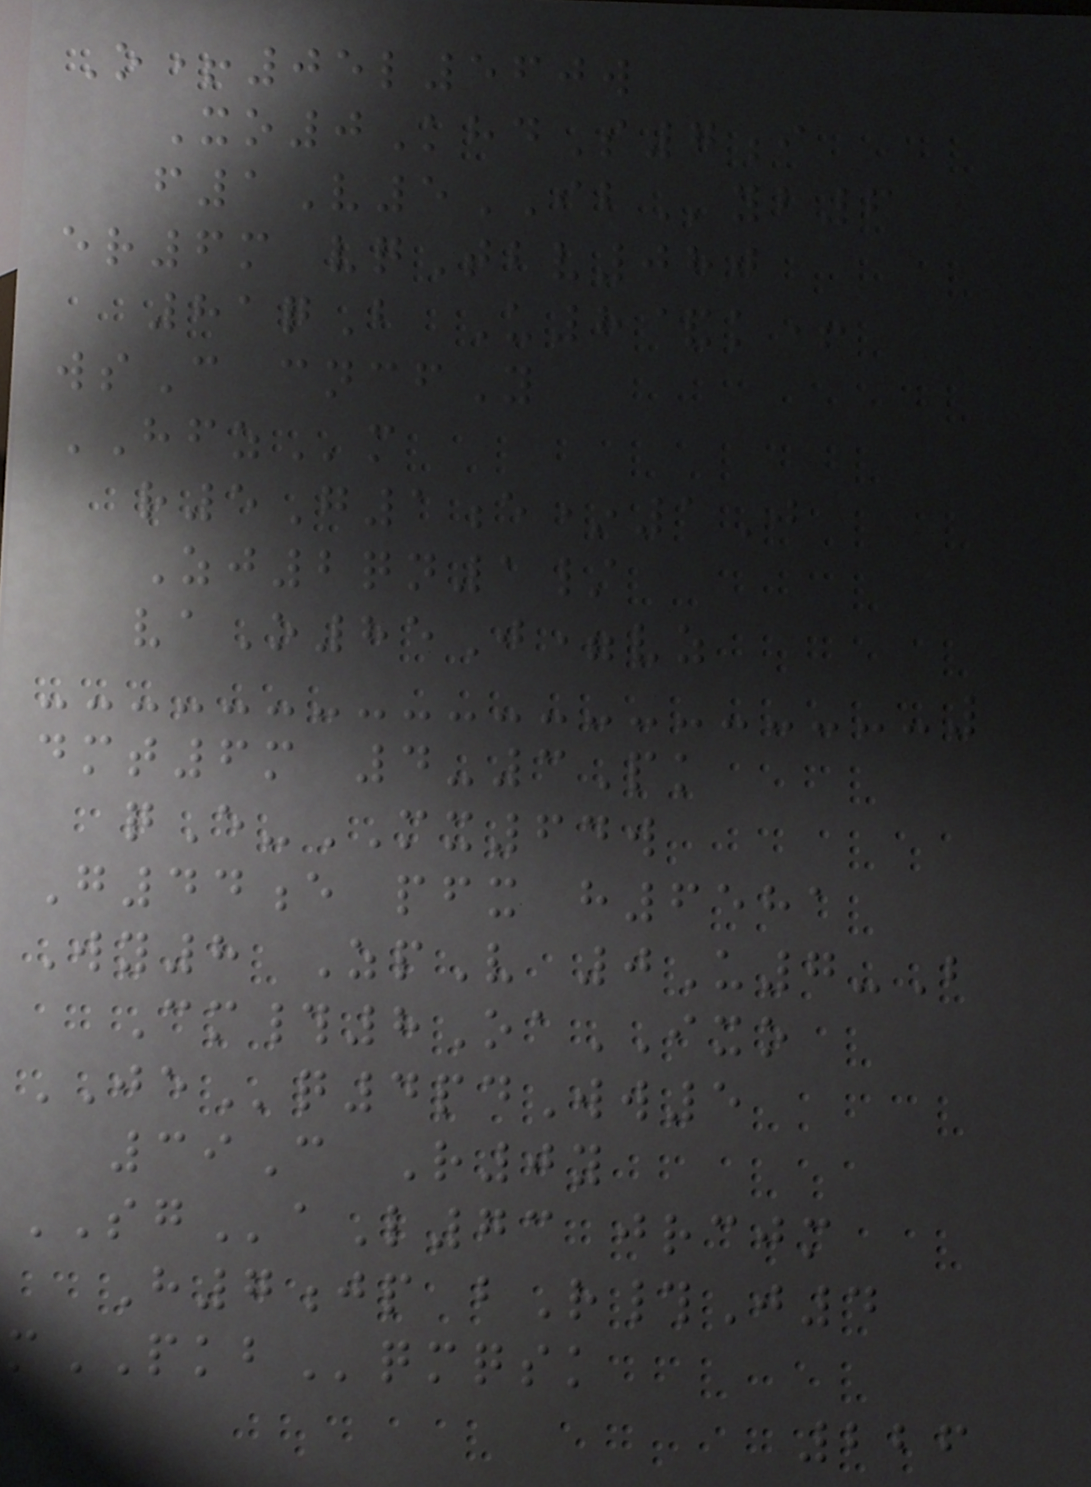O+05l560w
Xo0KhdS7i
f1V5IByb6
er6m vqTbv080
81qB U8&k+
wsC cncfY
HFZm
r5G1e*1J
Zj2qn1/
vaO85J=vz
dmt6m 4-3Pk
qE-MX64w
G44e pfx h6581
Wy8 ZpV 0U7-B
Cm#8OaIXO
JEq4pdWw5
39C R0y
SGaL73 jrcjm
H7jp bR#J4
mPKBqmqsk
226
